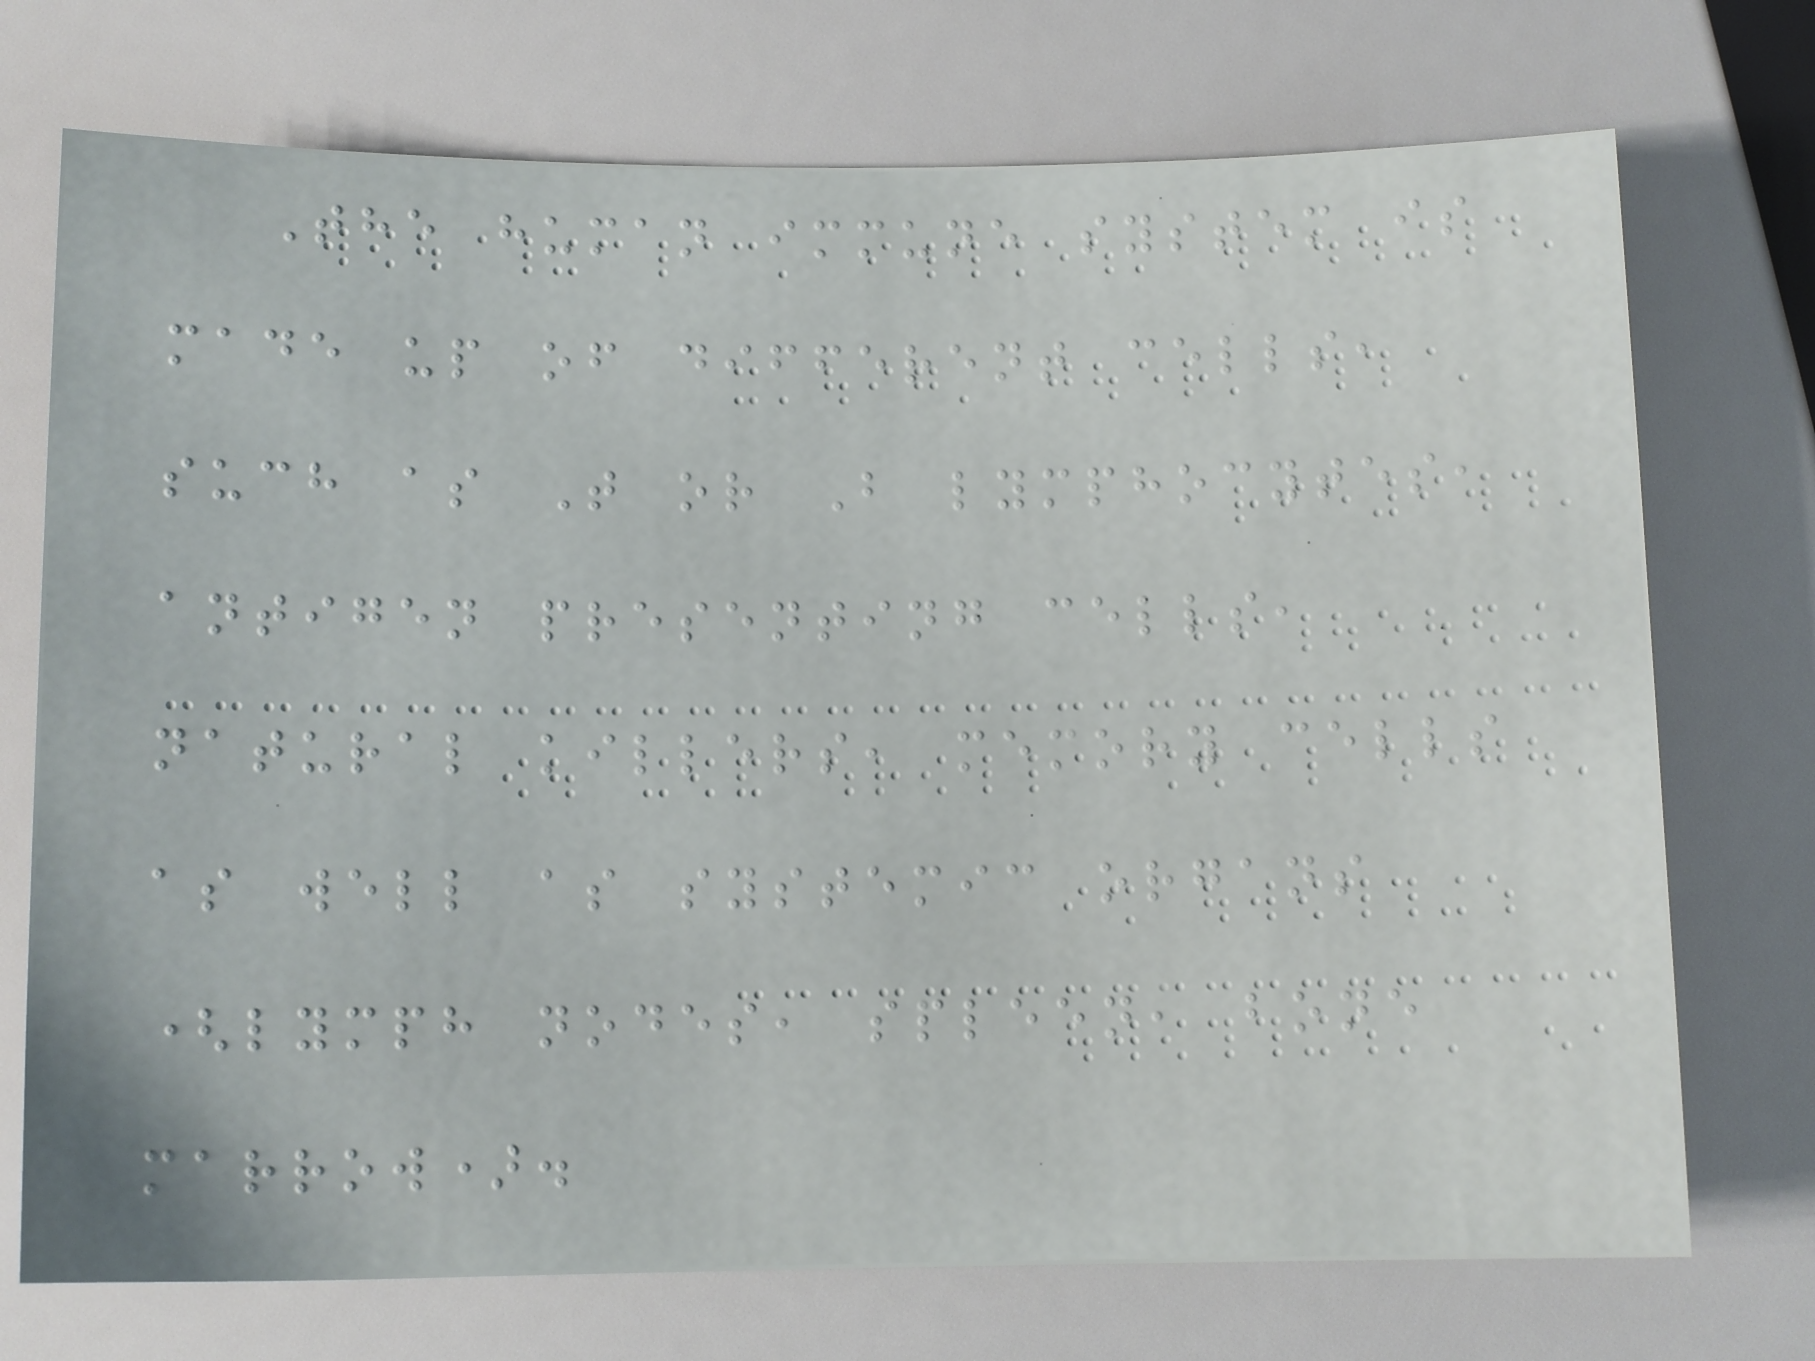The human immune system is
made up of different cells,
such as T or B lymphocytes,
antigen presenting cells,
natural killers, memory cells
as well as systemic organs
(lymph nodes, spleen, bone
marrow).
